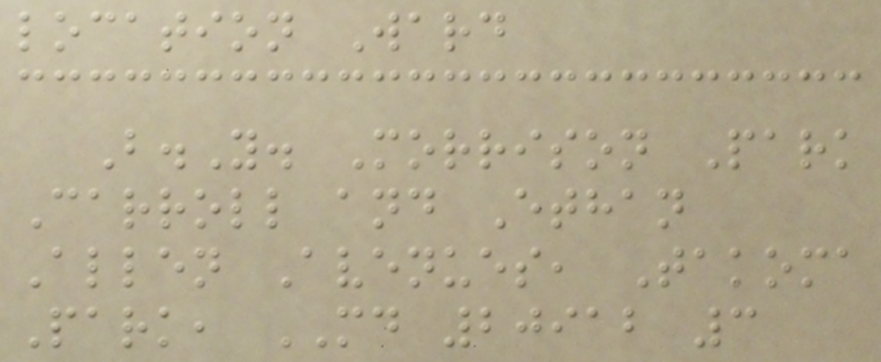location Ward
B.Y. Morrison Park
Carroll and Ethan
Allen Avenues, Takoma
Park, MD 20912 3
